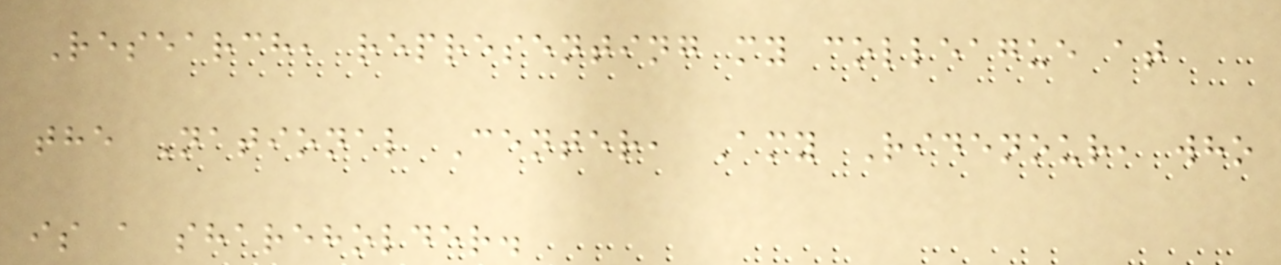Research, representing my colleague at
the National Center, Amy Ridenour, who
is a shareholder.
